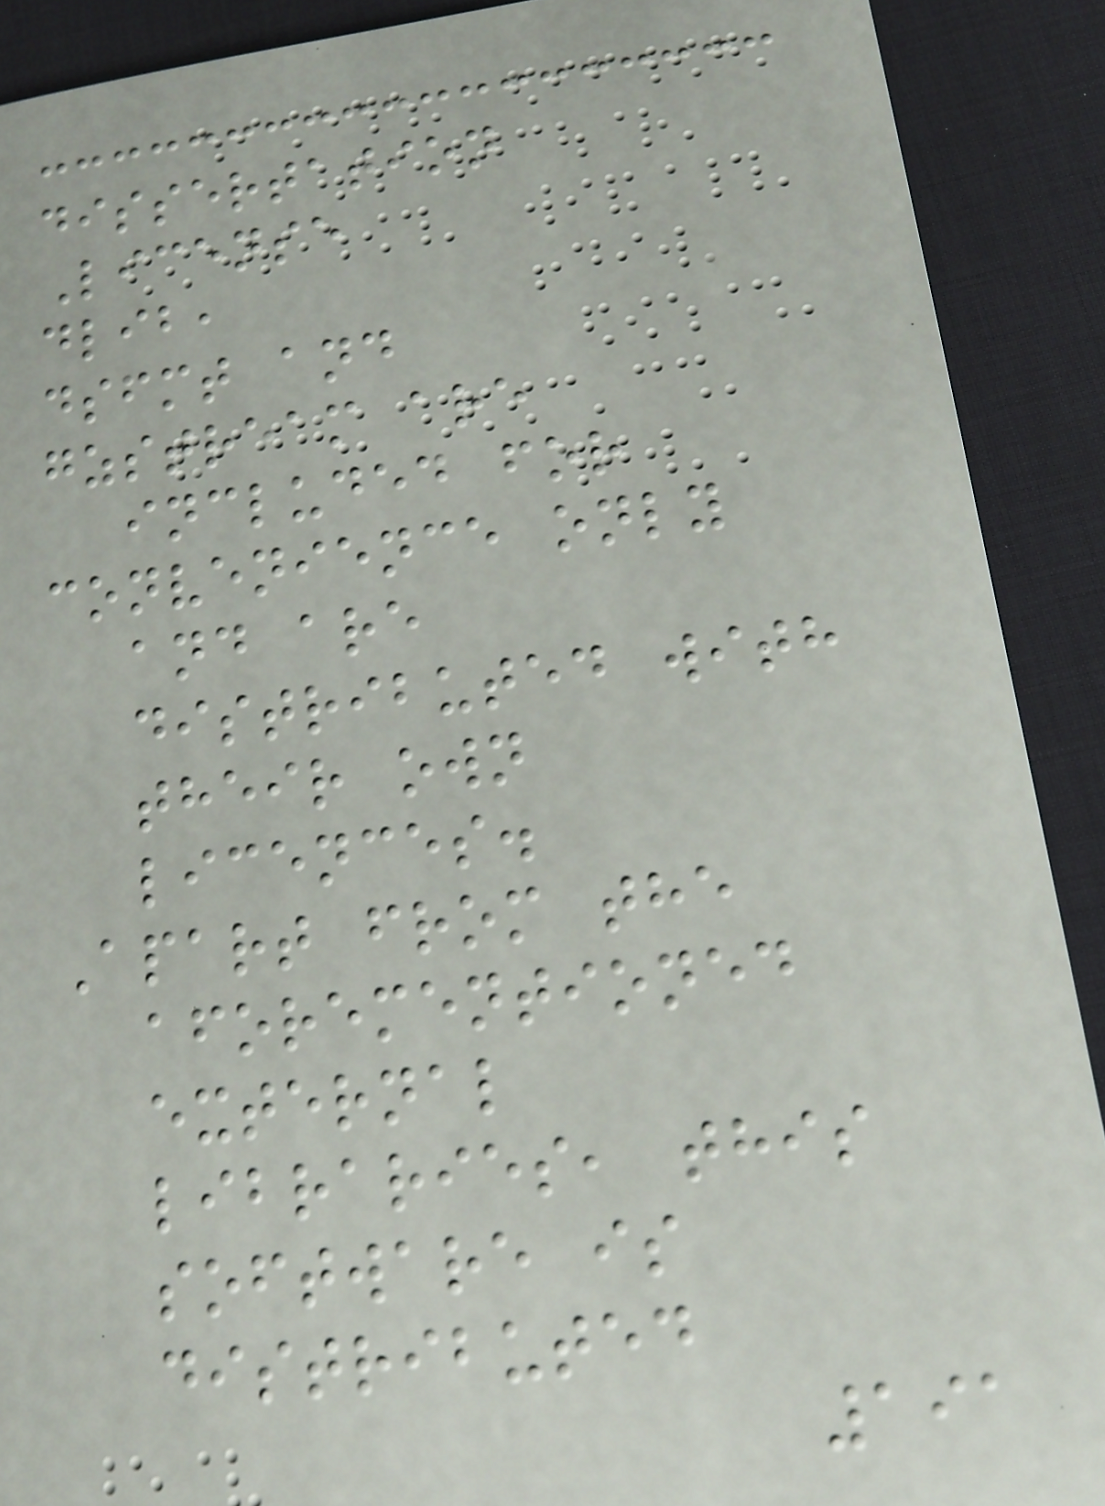dissertation
License
dlib,
dsfmt and
gzstream are
included for
convenience only
and are
distributed with
their own
licences.
Apart from the
aforementioned
external
libraries, this
software is
distributed
191
